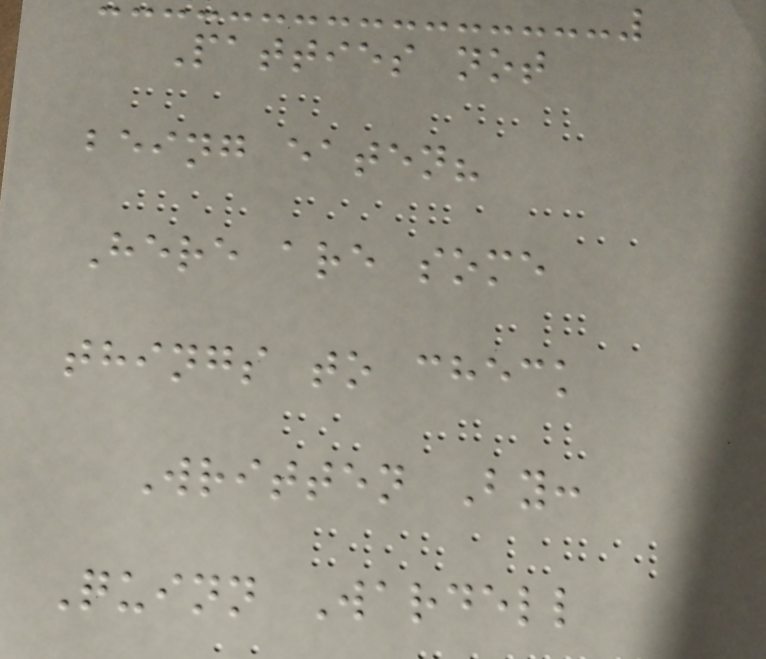Patties not
being eaten?
Here are some
things to check
Written By:
Quinn Wardell
